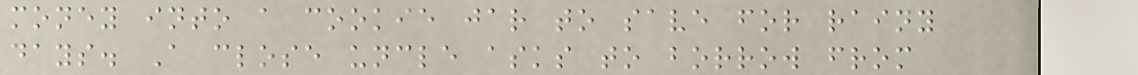money into a cookie jar to save for rainy
days. A close uncle asks to borrow from
